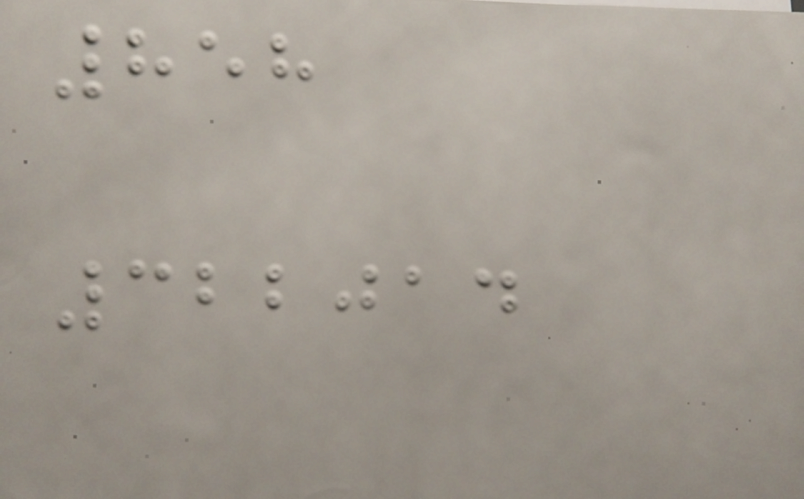858
322014
